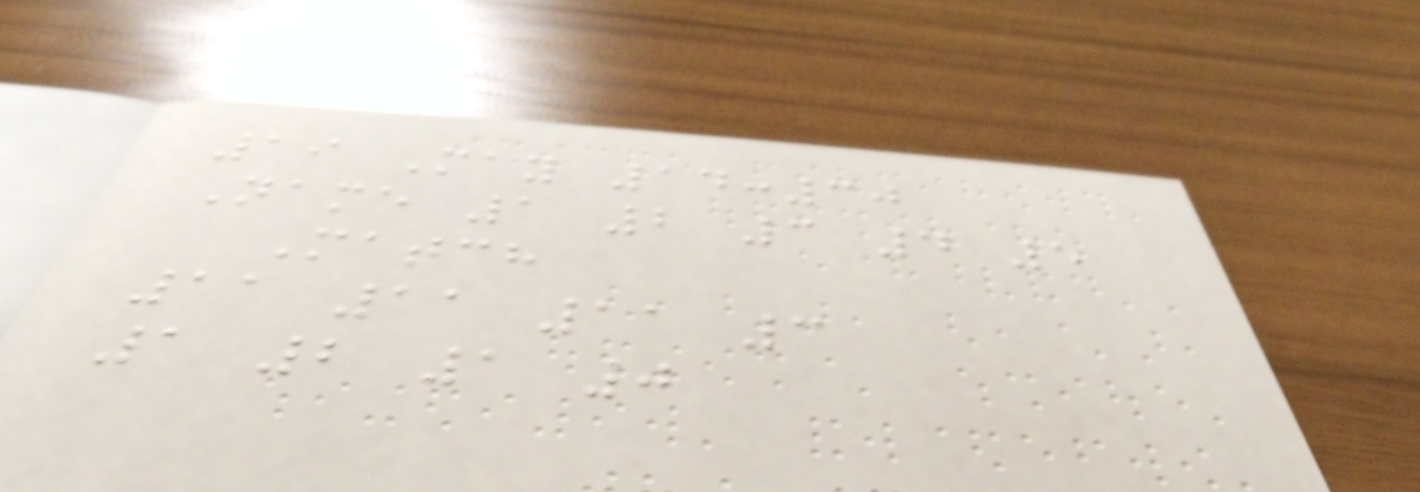19 May 14:30
Name 1 2 3 4 5
Match
11 11 11 3
1 2 1 0
